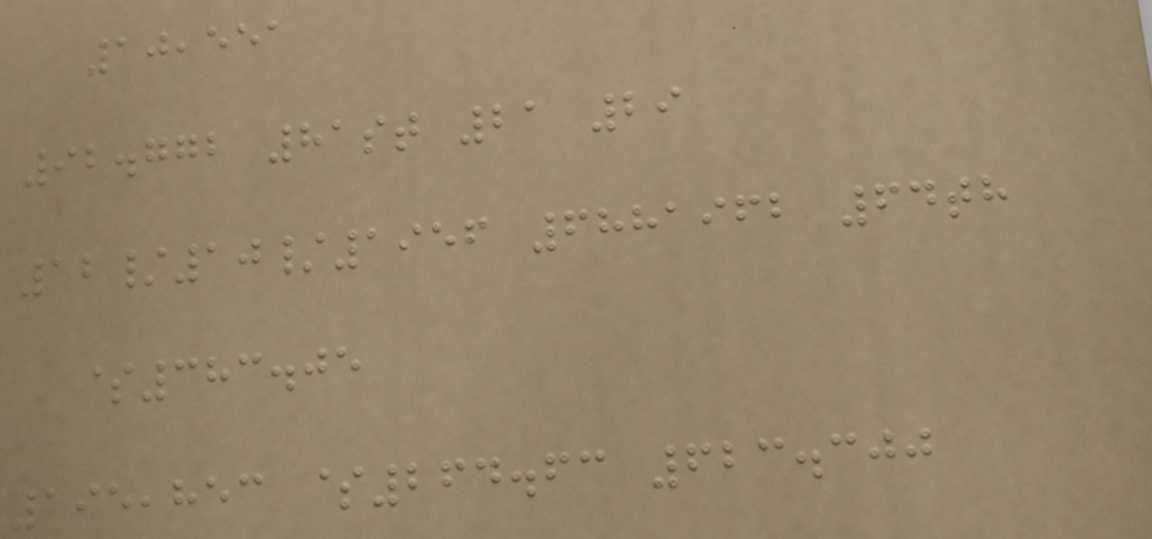10,551
92.772 81st 21 29
12/10/1956 6881962 64th
$383.05
195,853 $264.63 623.300
